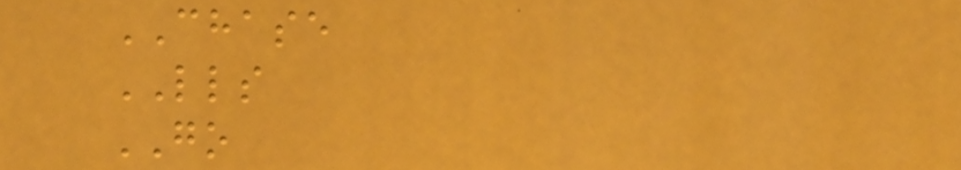CHASE
LLS
GO
